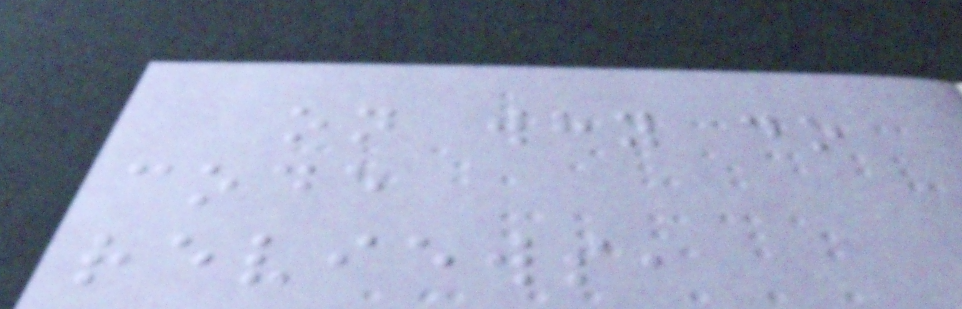on why do
code
reviews,
